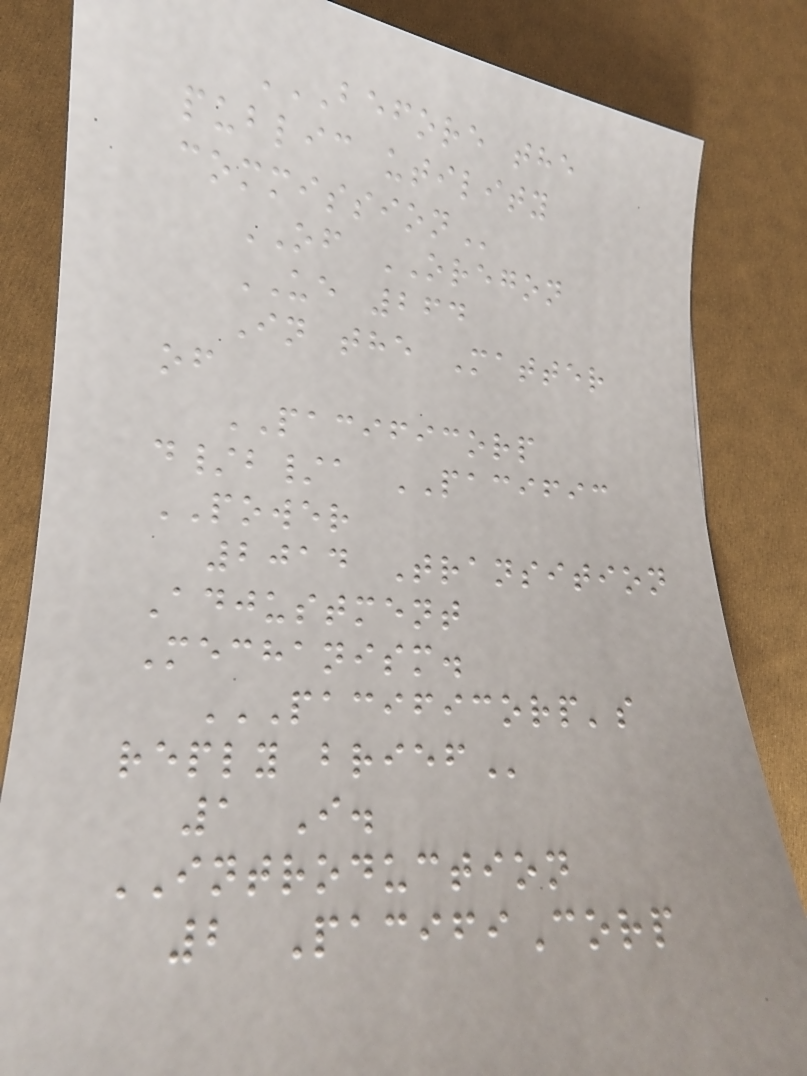BEFORE THE
PUBLIC UTILITY
COMMISSION
OF OREGON
UE 264
In the Matter
of
PACIFICORP
d/b/a PACIFIC
POWER
2014 Transition
Adjustment
Mechanism.
PACIFICORP'S
REPLY BRIEF
1 I.
INTRODUCTION
2 PacifiCorp
